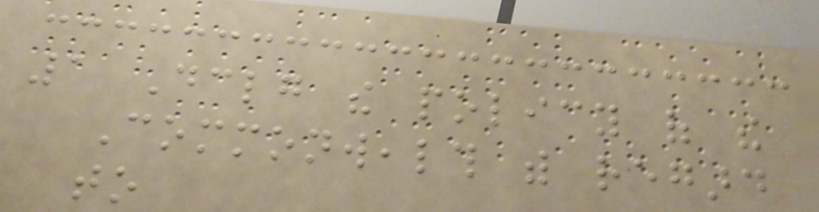1 Declaring the policy of the
Commonwealth with regard
to
